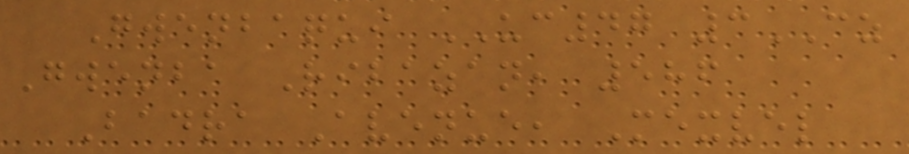Gwenbaqui UC47 3CZ
Gwenba Ribazan, 586
Badra Avenue, Mexvel
